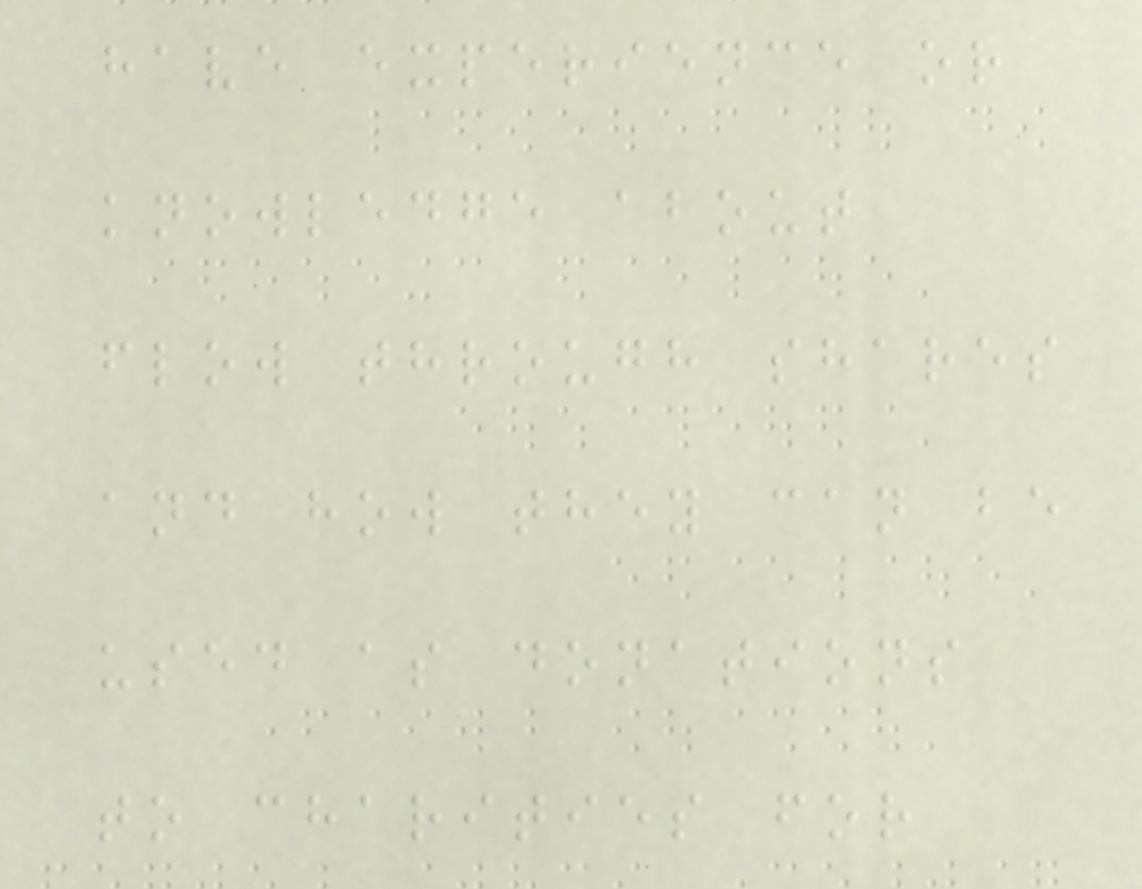have experience or
knowledge about
flow through shares
and how they can be
used as donations
to charities for
